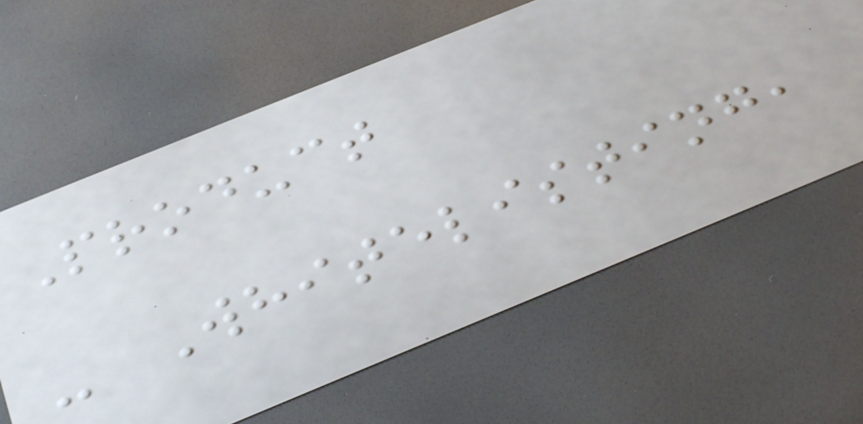Product
- Whitelisting,
